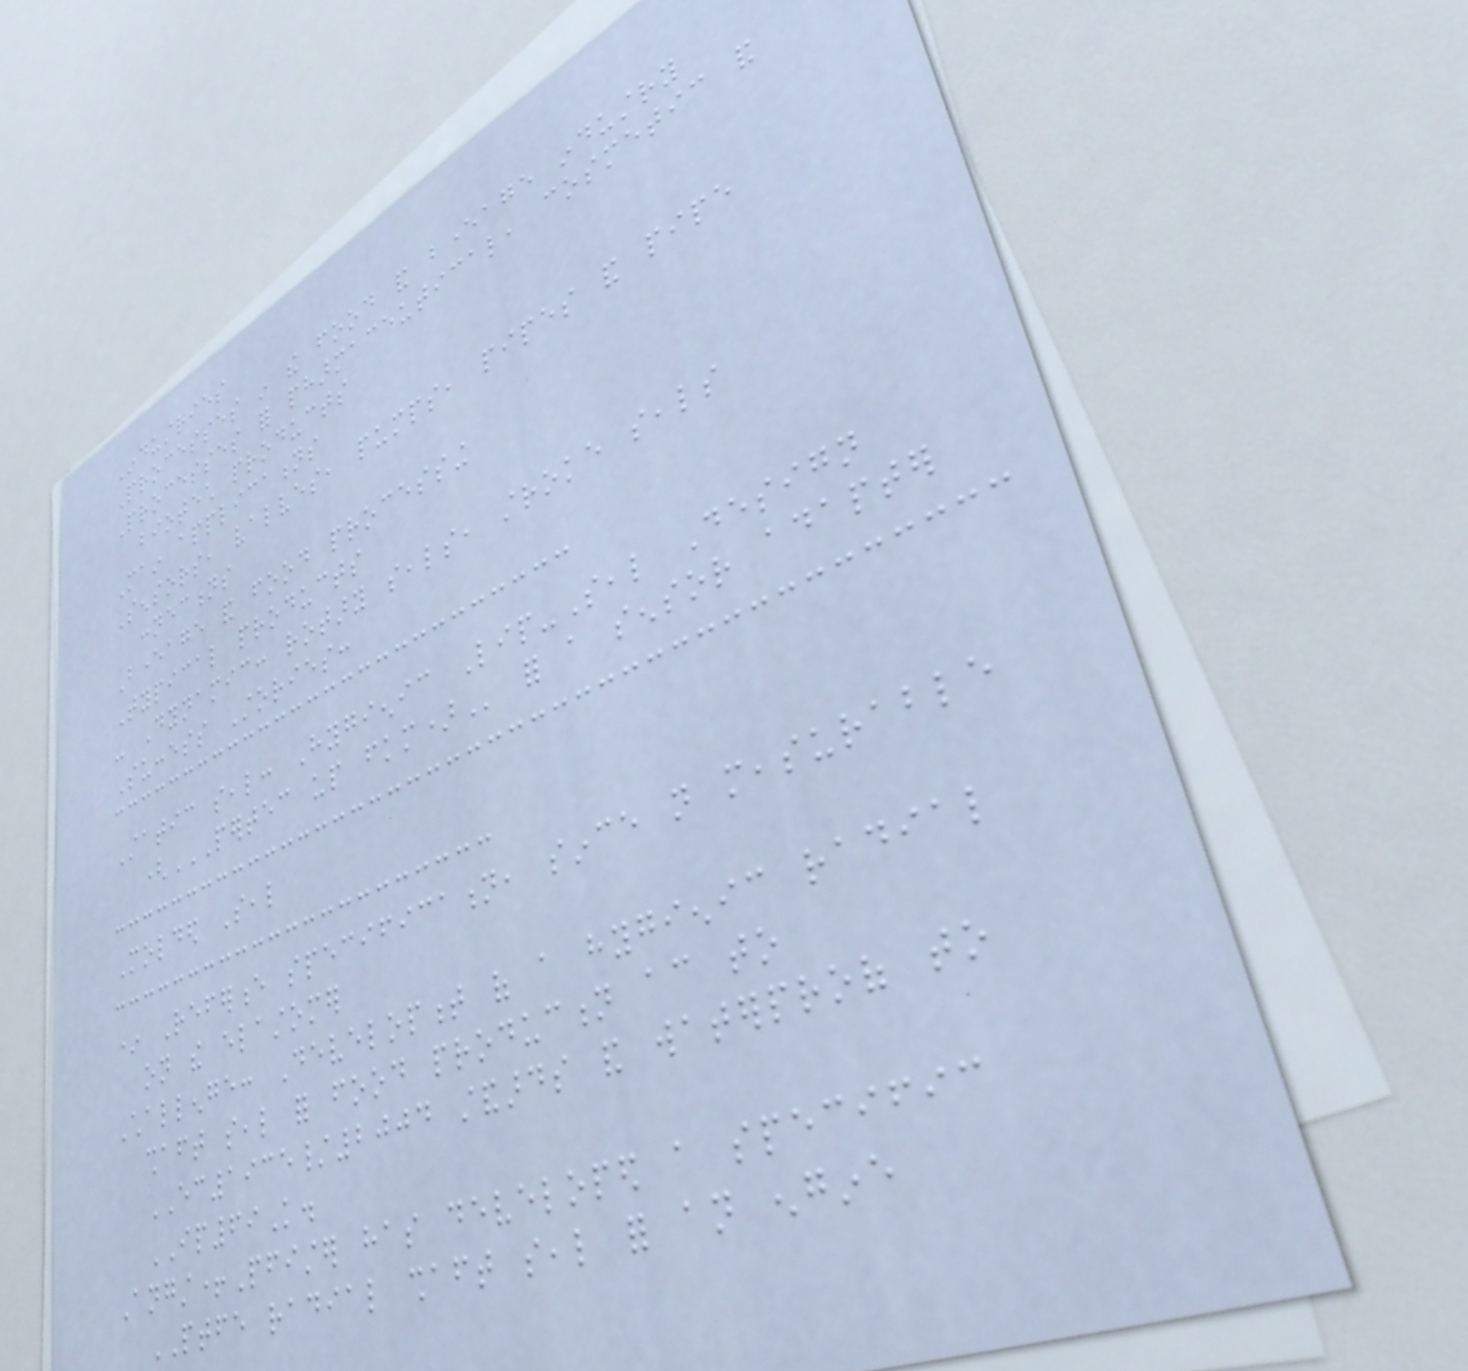Industries
Processes in the food and beverage industry
Processes for pharmaceutical, cosmetic and
biotech products
Main applications
Sensors, valves, pumps, pipes and pipe
connections
Beverage and food processing
Typical products
- Dynamic: rotary seals, stroke seals
Success Stories:
Static seal: Hygienic Lip-Seal Design
(PERTEC UP FKM) for a sensor adapter
Molded Seal
* Reference specification, since not measurable
on the elastomer
Challenge: Development of a hygienic radial
shaft seal for food production according to
EC1935/2004 standards and waterproof to
IP69K.
Angst+Pfister has developed a specific
PTFE radial shaft seal for an engine
